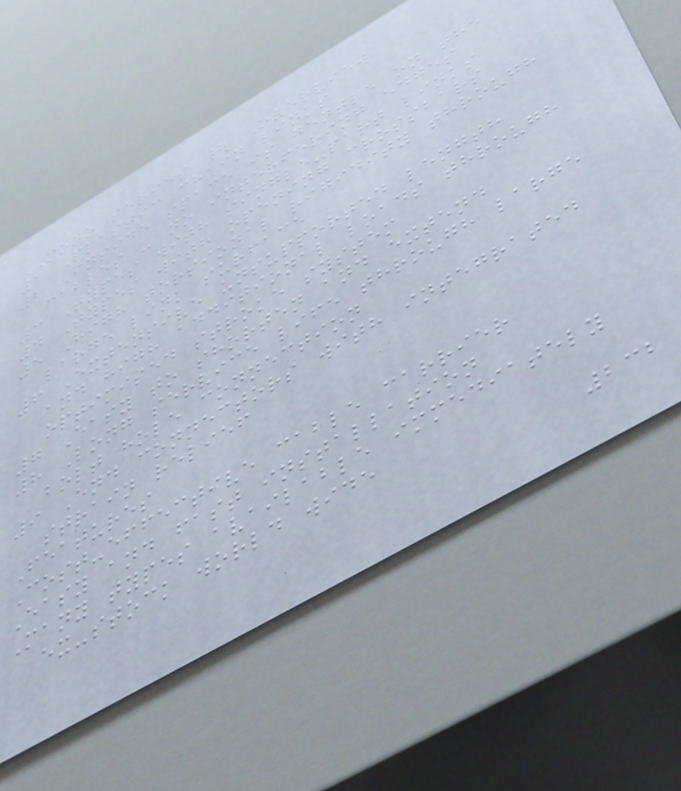MONO series | Overview
1 Plastic chain links
2 Inside space is gentle on the
cables - no interfering edges
3 Types with single-part links
4 Types with opening crossbars
5 High torsional rigidity through
large link surface
6 Extensive unsupported length
and high additional loads through
optimised stroke system
7 Easy to shorten and extend
8 Long service life through large
bolt hole connection
9 End connectors with integrated
strain relief
Features
Cost-effective cable carrier
Easy and fast installation
Many types available immediately
ex-stock world wide
232
